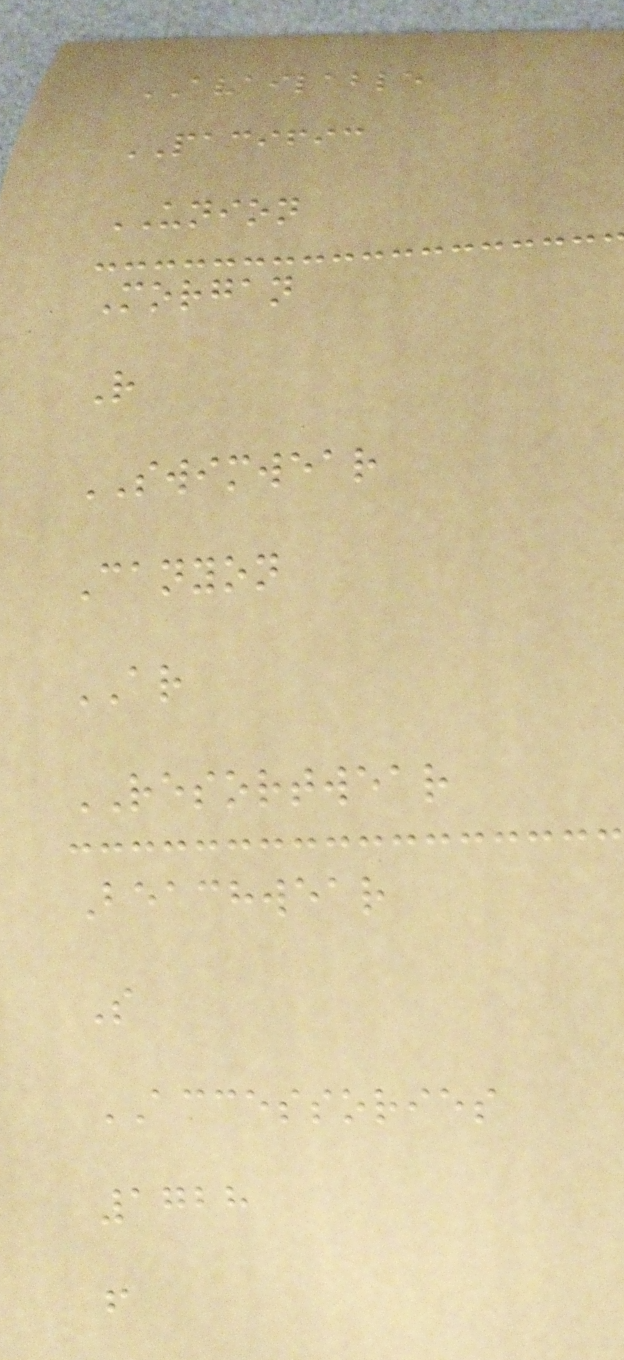AVAILABLE
PACIFIC
UNION
Morgan
R
SWIMWEAR
Canyon
AR
RESORTWEAR
Beachwear
S
ACCESSORIES
1728
f
